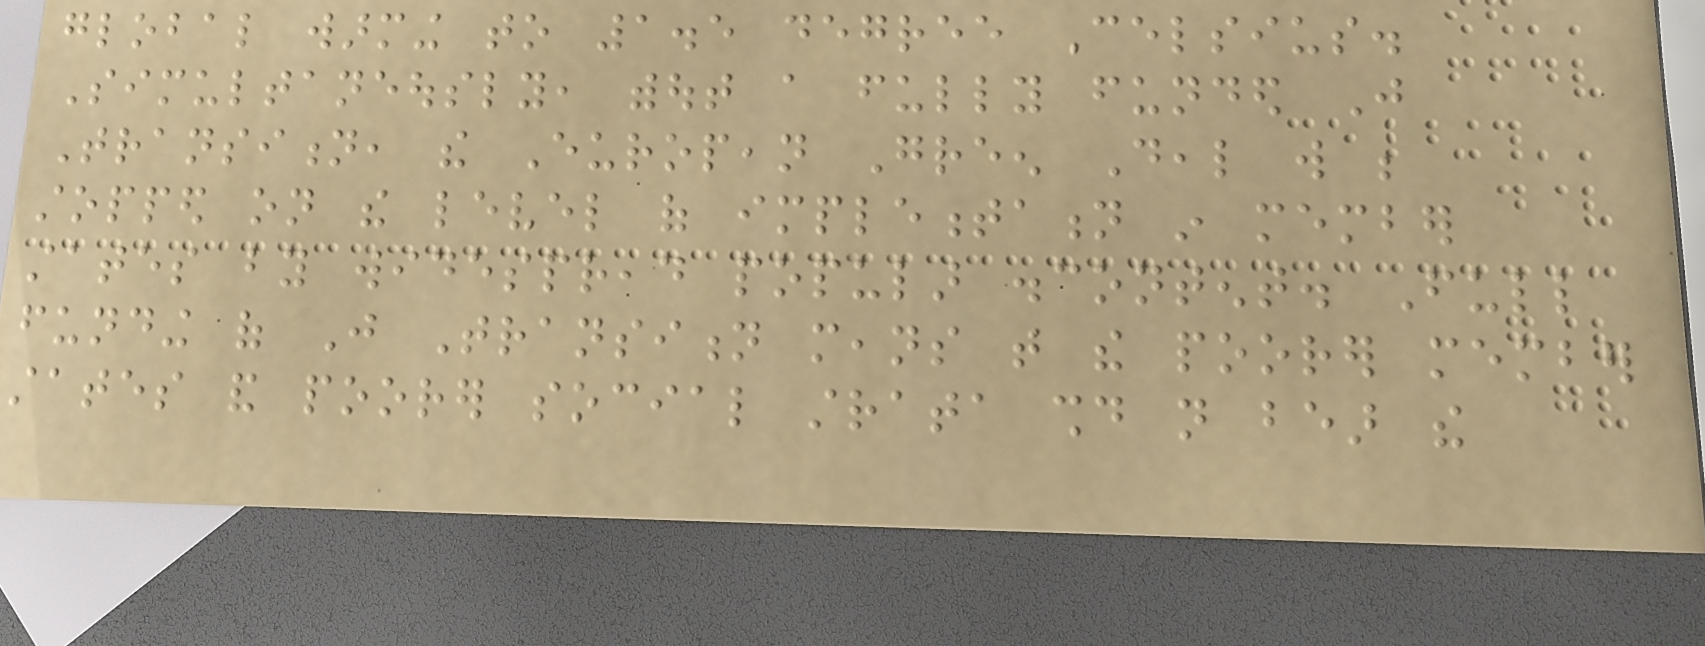global warming to 1.5 degree Celsius.
Simultaneously, without a fully funded Just
Transition, the European Green Deal will be
stopped on the level of implementation in member
states by widespread popular discontent. Full
funding of Just Transition means that the poorer member
states and poorer social strata should not bear the
